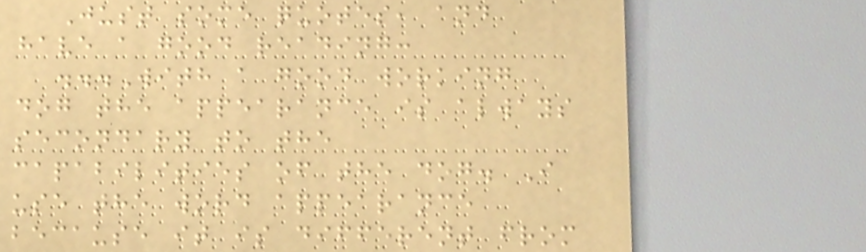Just some quotes, and
have a good reading:
...With a good working
dog the appearance is always
secondary to the
capabilities of the dog. I
use the word appearance
because it is different from
